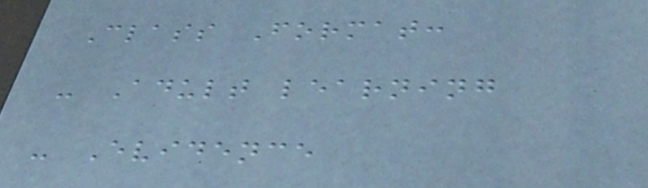Class Format:
- Adult learning
- Evidence
